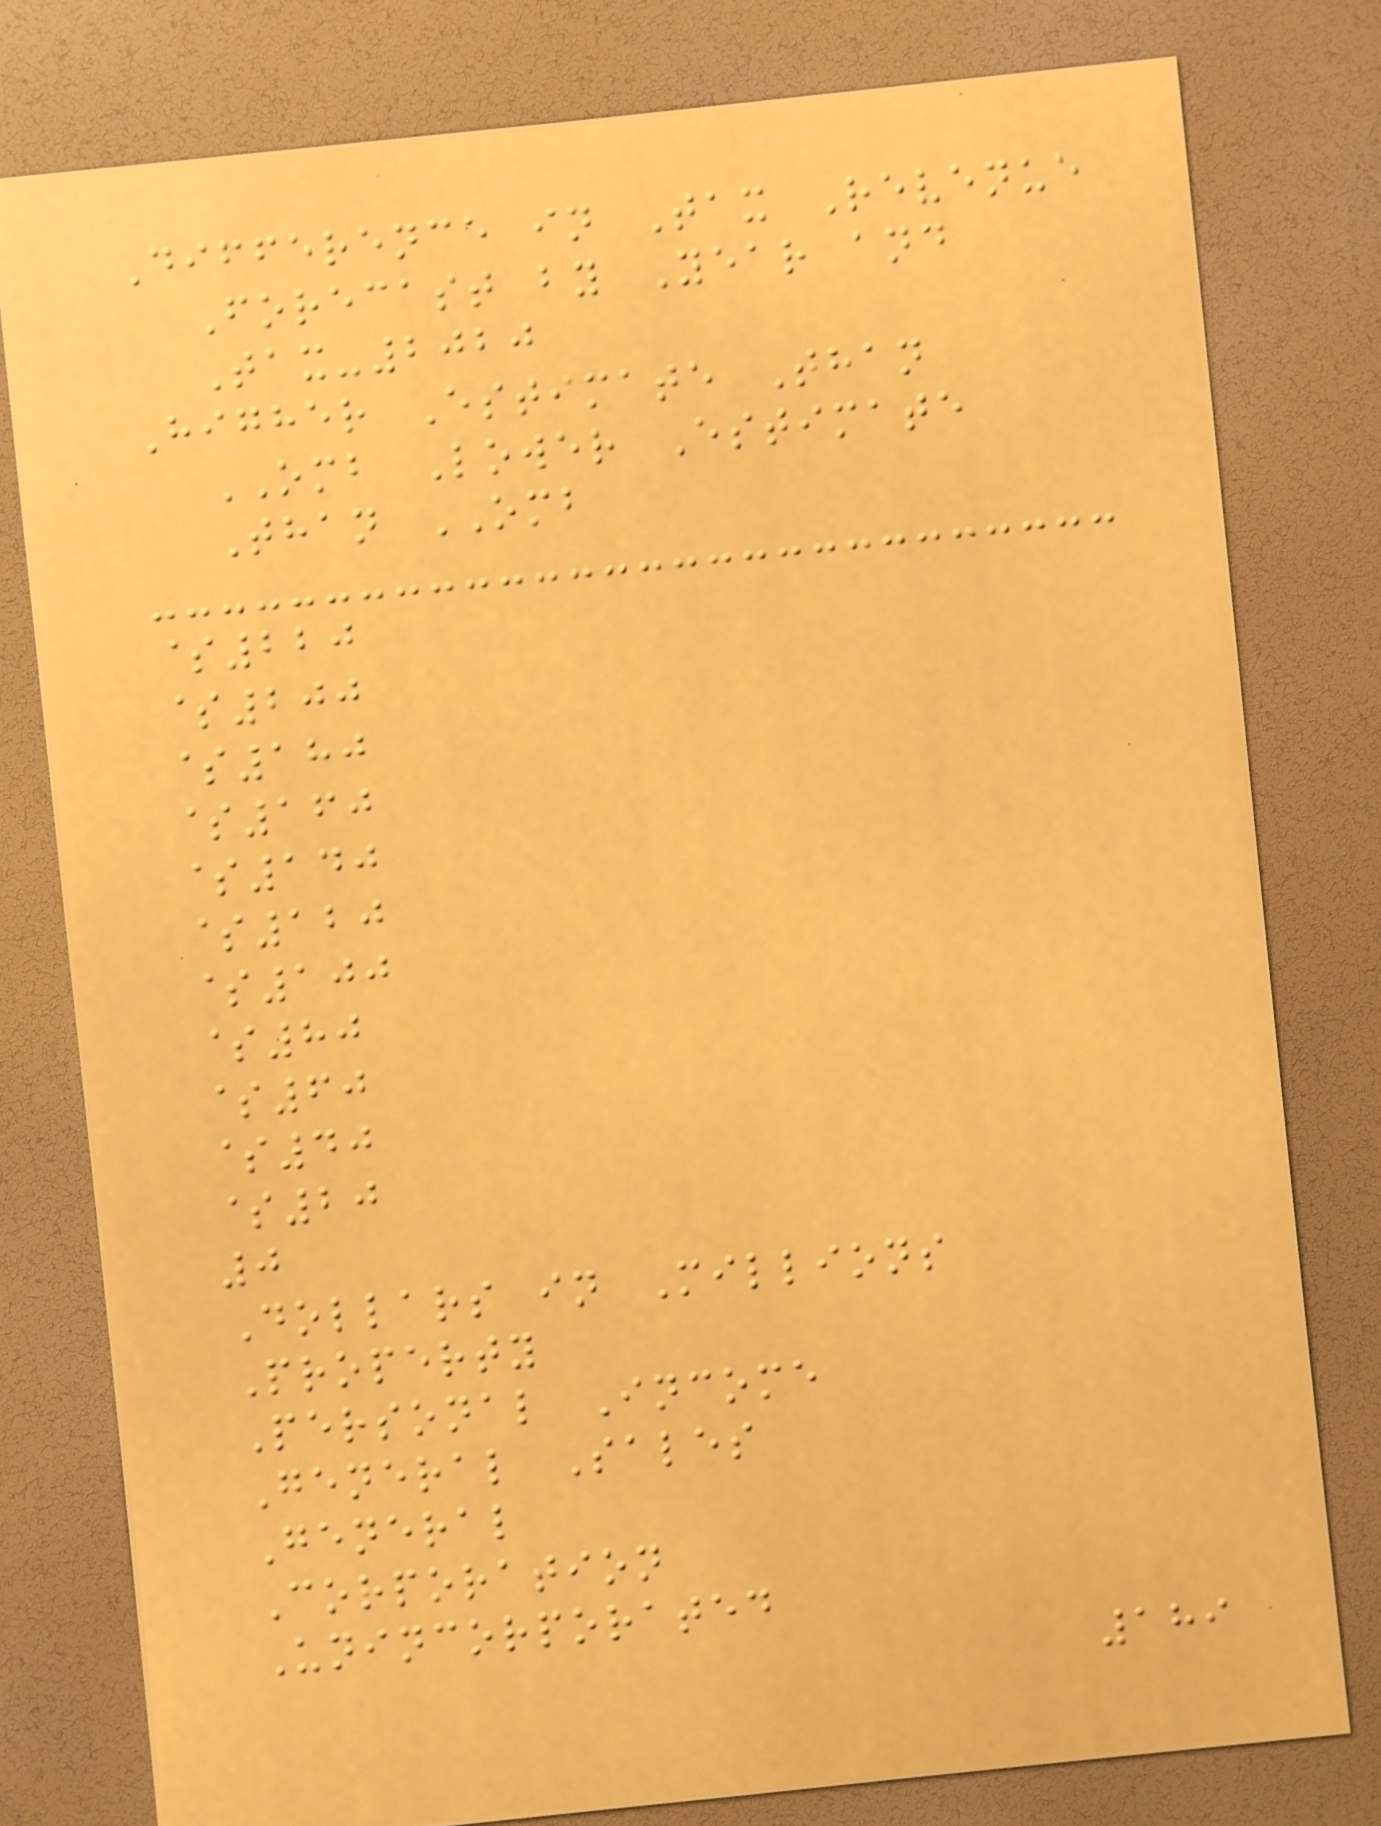Difference in Tax Revenue
Forecast by Year and
Tax-2020
Higher Estimate Than
OMB Lower Estimate
Than OMB
$220
$200
$180
$160
$140
$120
$100
$80
$60
$40
$20
0
Dollars in Millions
Property
Personal Income
General Sales
General
Corporation
Unincorporated
189
